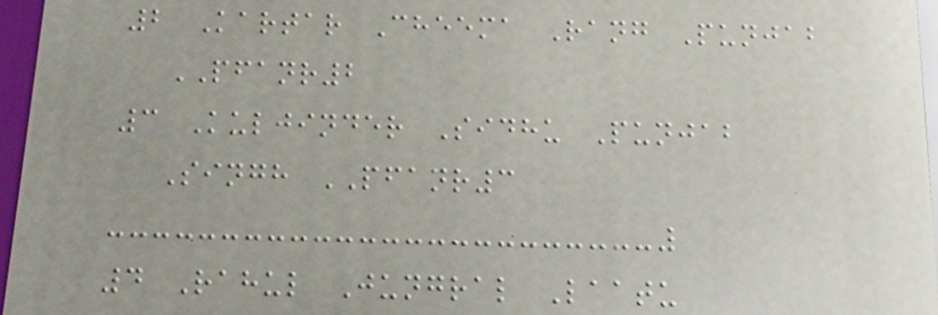2 Kartar Cheema Rang Punjab
PFANR2
3 Kuljinder Sidhu Punjab
Singh PFANR3
4 Rahul Jungral Laatu
